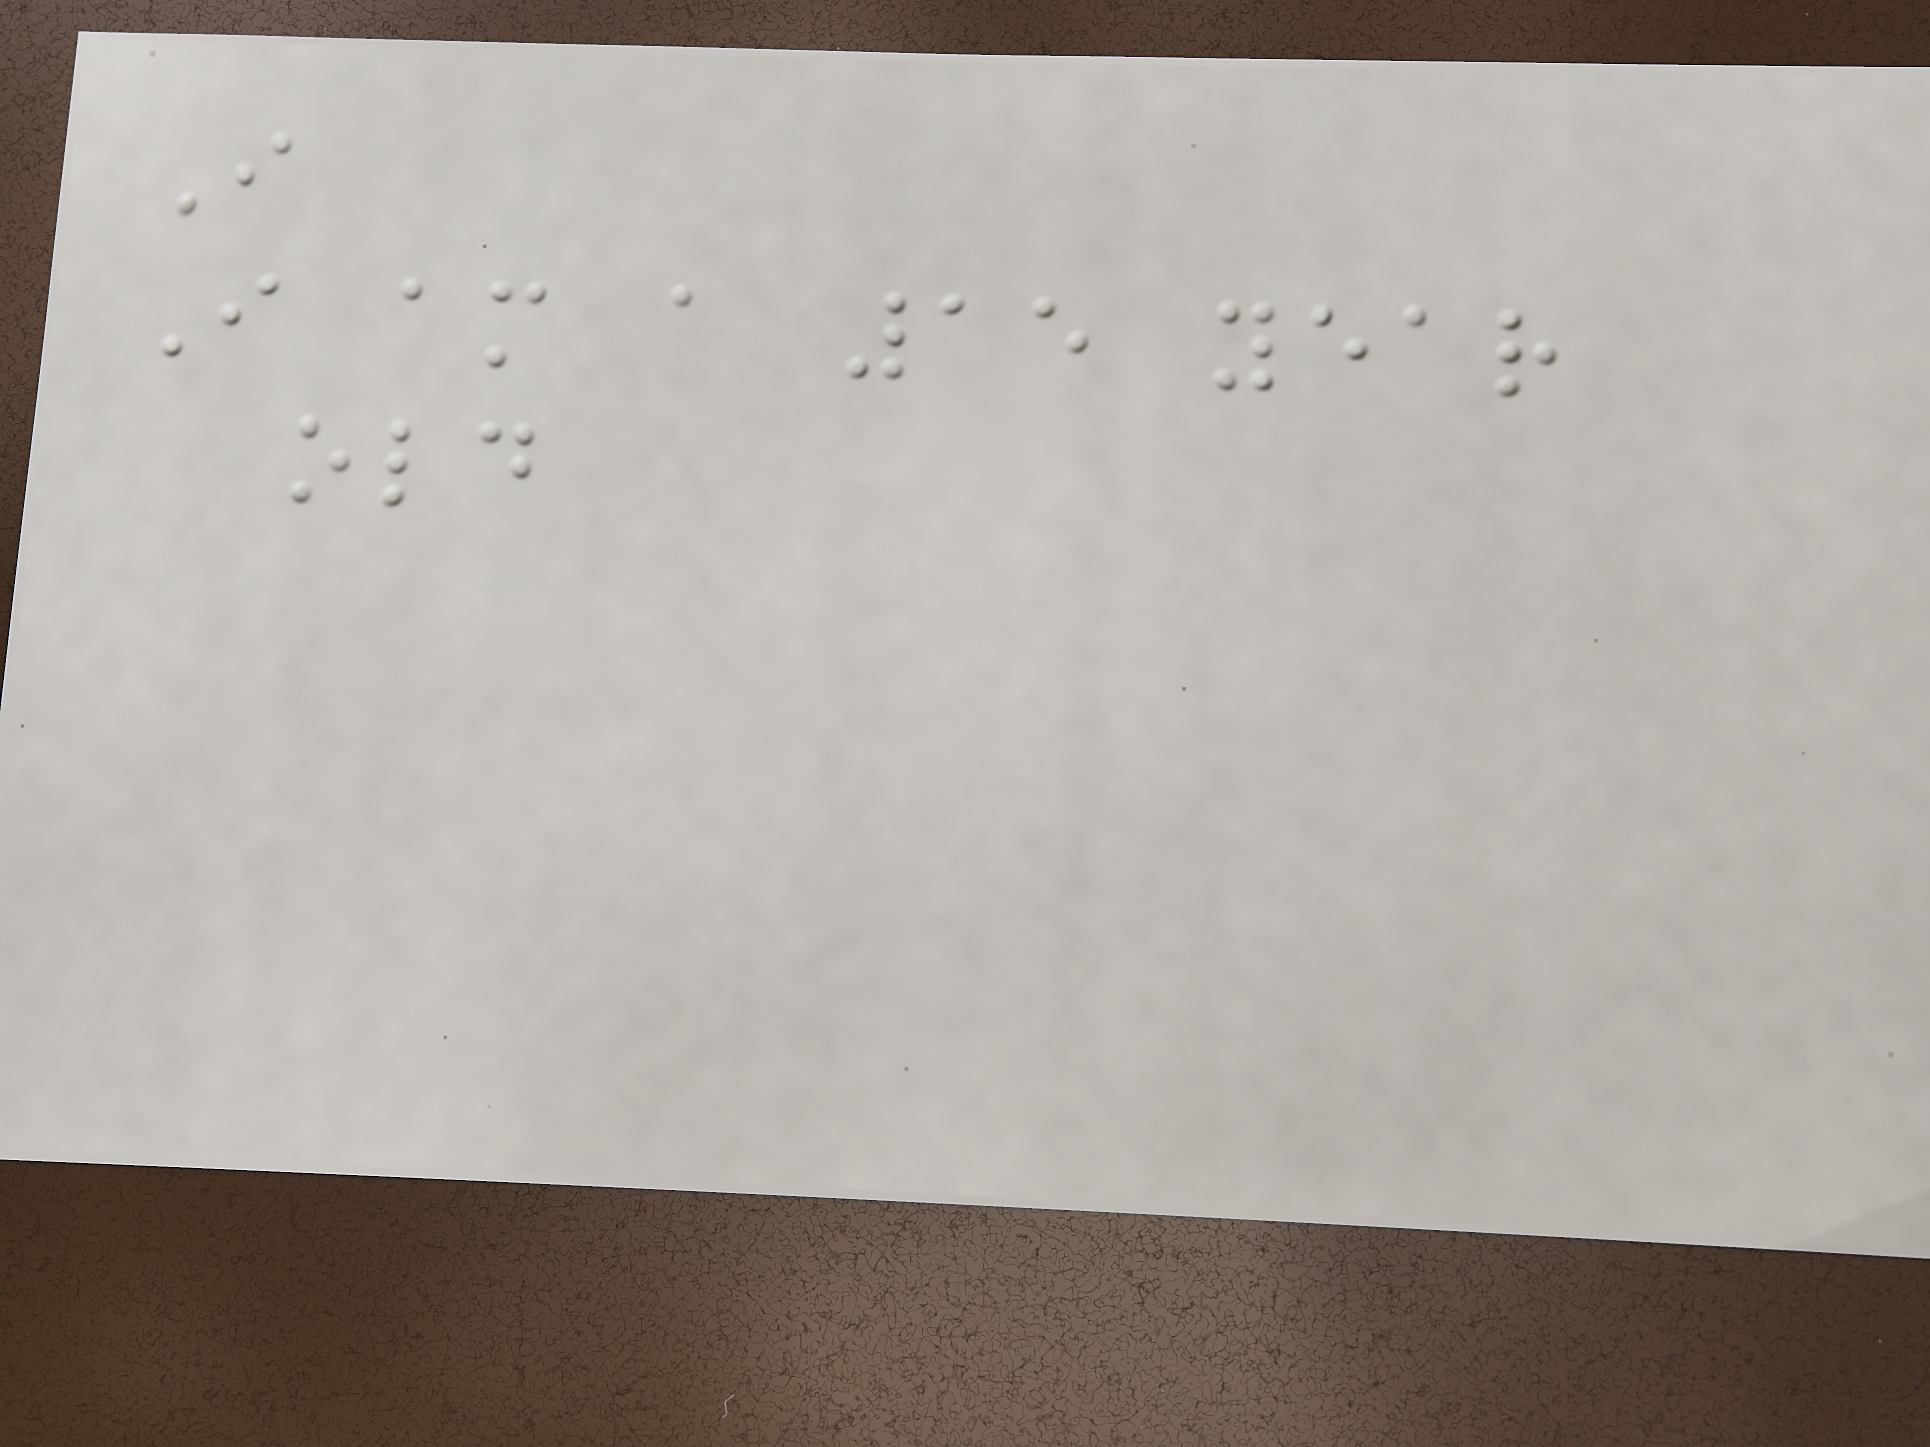I
I am a 15 year
old
